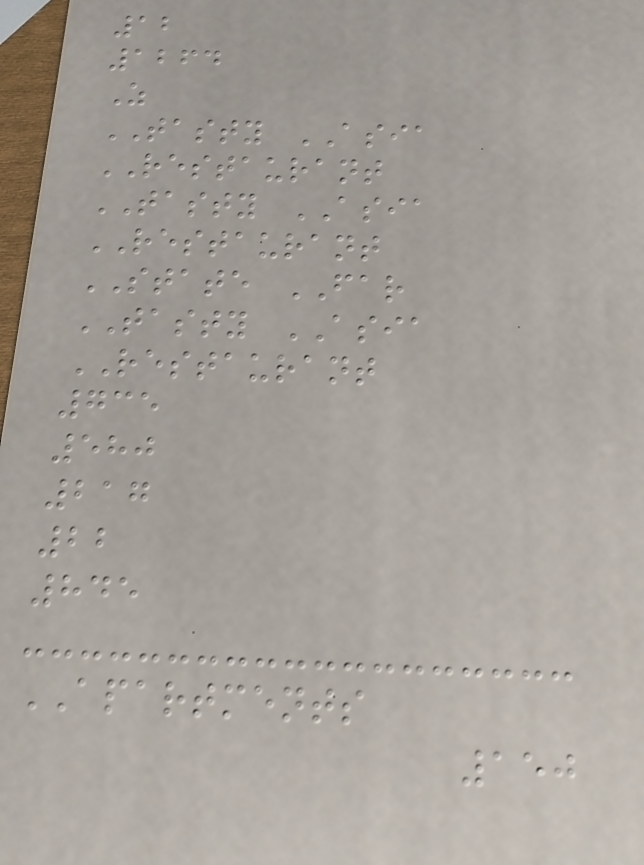12
1264
Z
TASTY ASIA
RESTAURANT
TASTY ASIA
RESTAURANT
STATE FAR
TASTY ASIA
RESTAURANT
735
580
217
22
845
APARTMENTS
150
